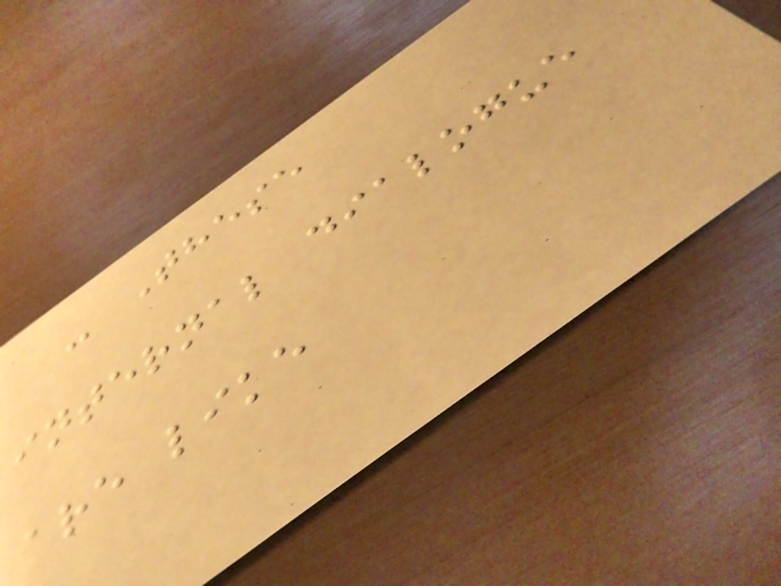- These
internal dialogue
are like
